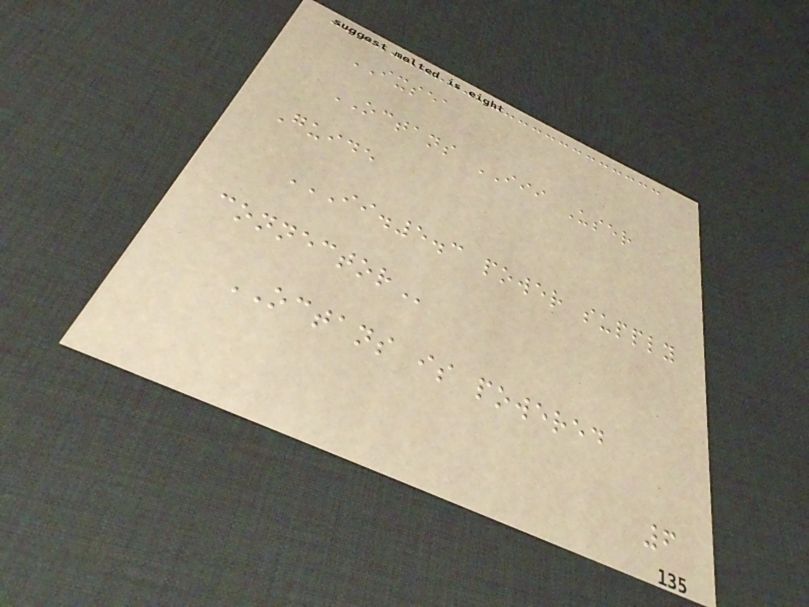IXSEA
OCTANS III User
Guide
II.5.3 POWER SUPPLY
CONNECTOR
OCTANS is powered
6
